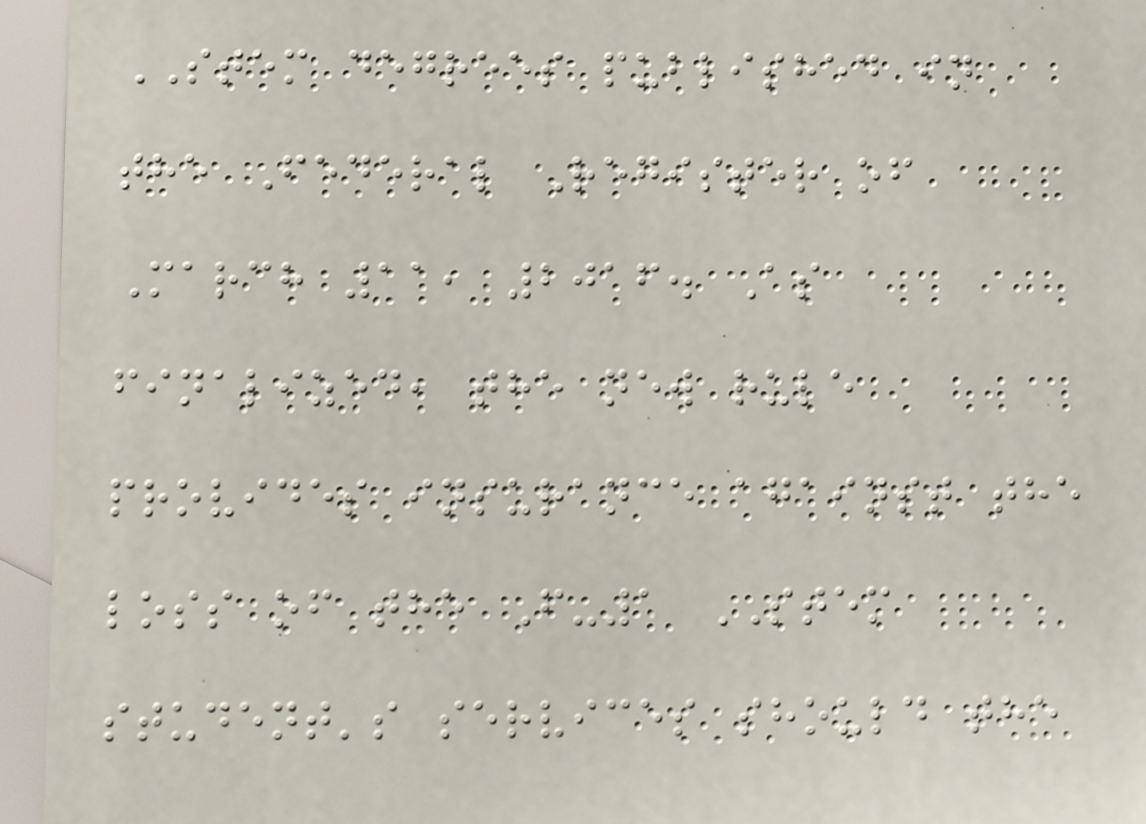STEM degrees published in
the Federal Register of
March 11, 2016. As
finalized, the new rule
provides insurance against the
loss of the F-1 STEM
student's services should the
